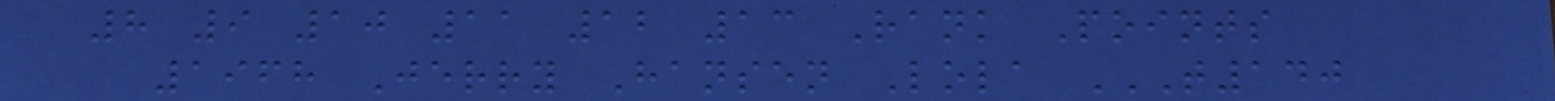8 9 10 11 12 13 Rank Points
1968 Jerry Hansen Lola T140
